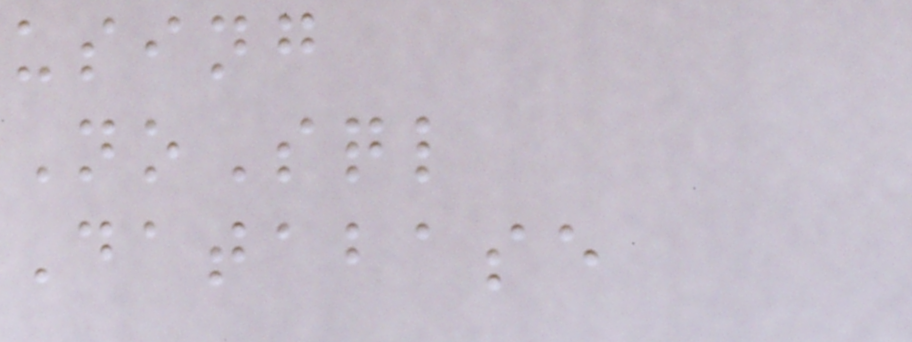using
NoSql
Database
